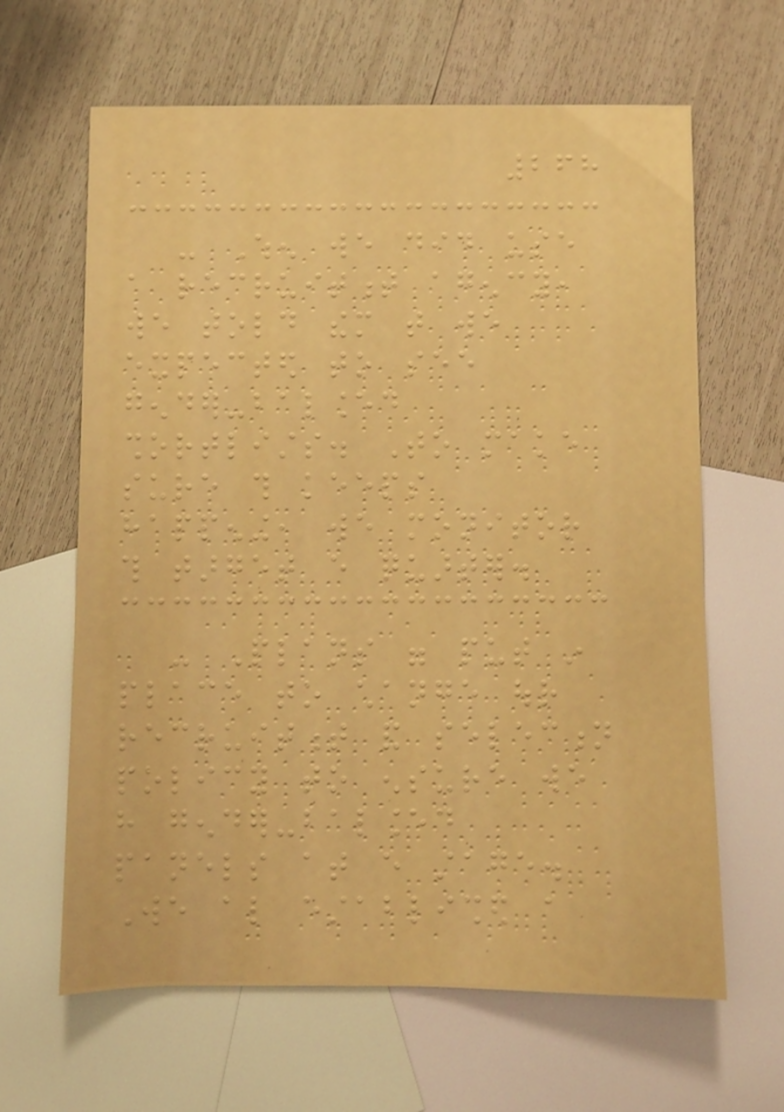268
- When we did use
a recruitment agency,
we told them that we
expected to see
gender-balanced
shortlists. To make
sure this keeps
happening, we monitor
this target every quarter.
- Plans were put in
place to change our
recruitment and selection
policy to ensure we
have gender-balanced
panels at every stage.
We also established a
